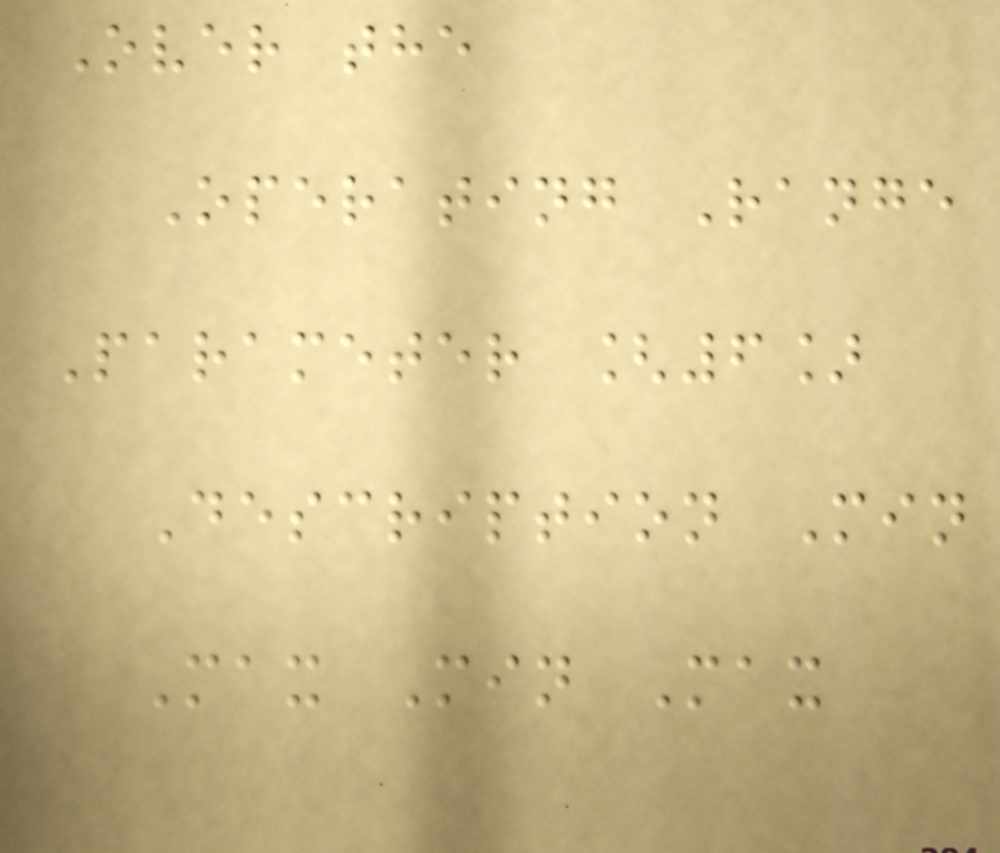Over the
Operating Range
Parameter [6]
Description Min
Max Min Max
